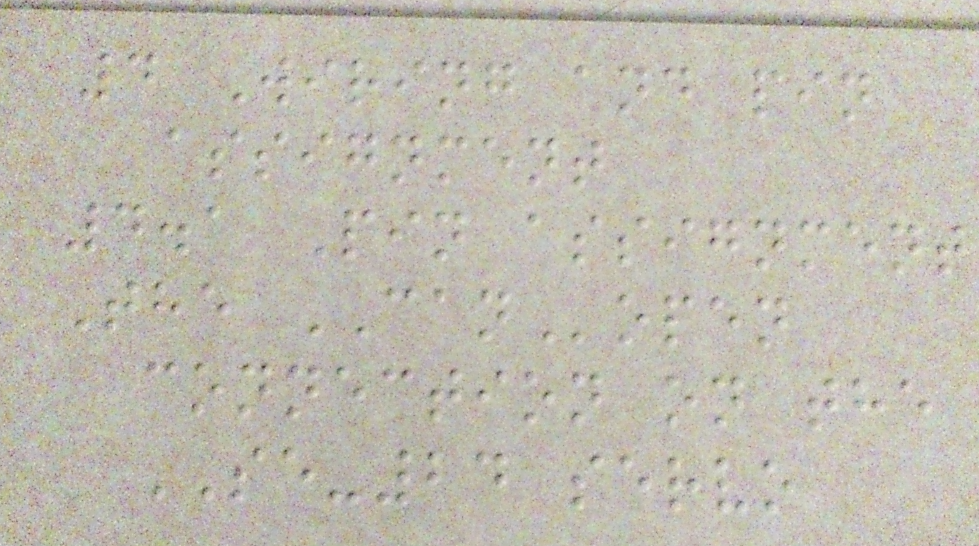4 Wiring and pin
assignment
4.1 Pin assignment
The CANopen
connection on the
SE-24 servo
